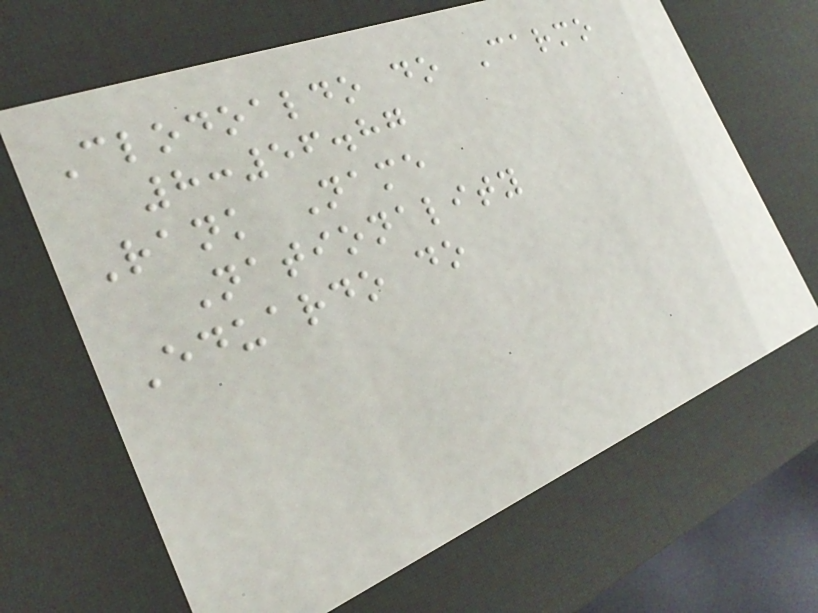Clodoaldo do Carmo
8:56.87
Rank Name
Nationality
Eduardo do
